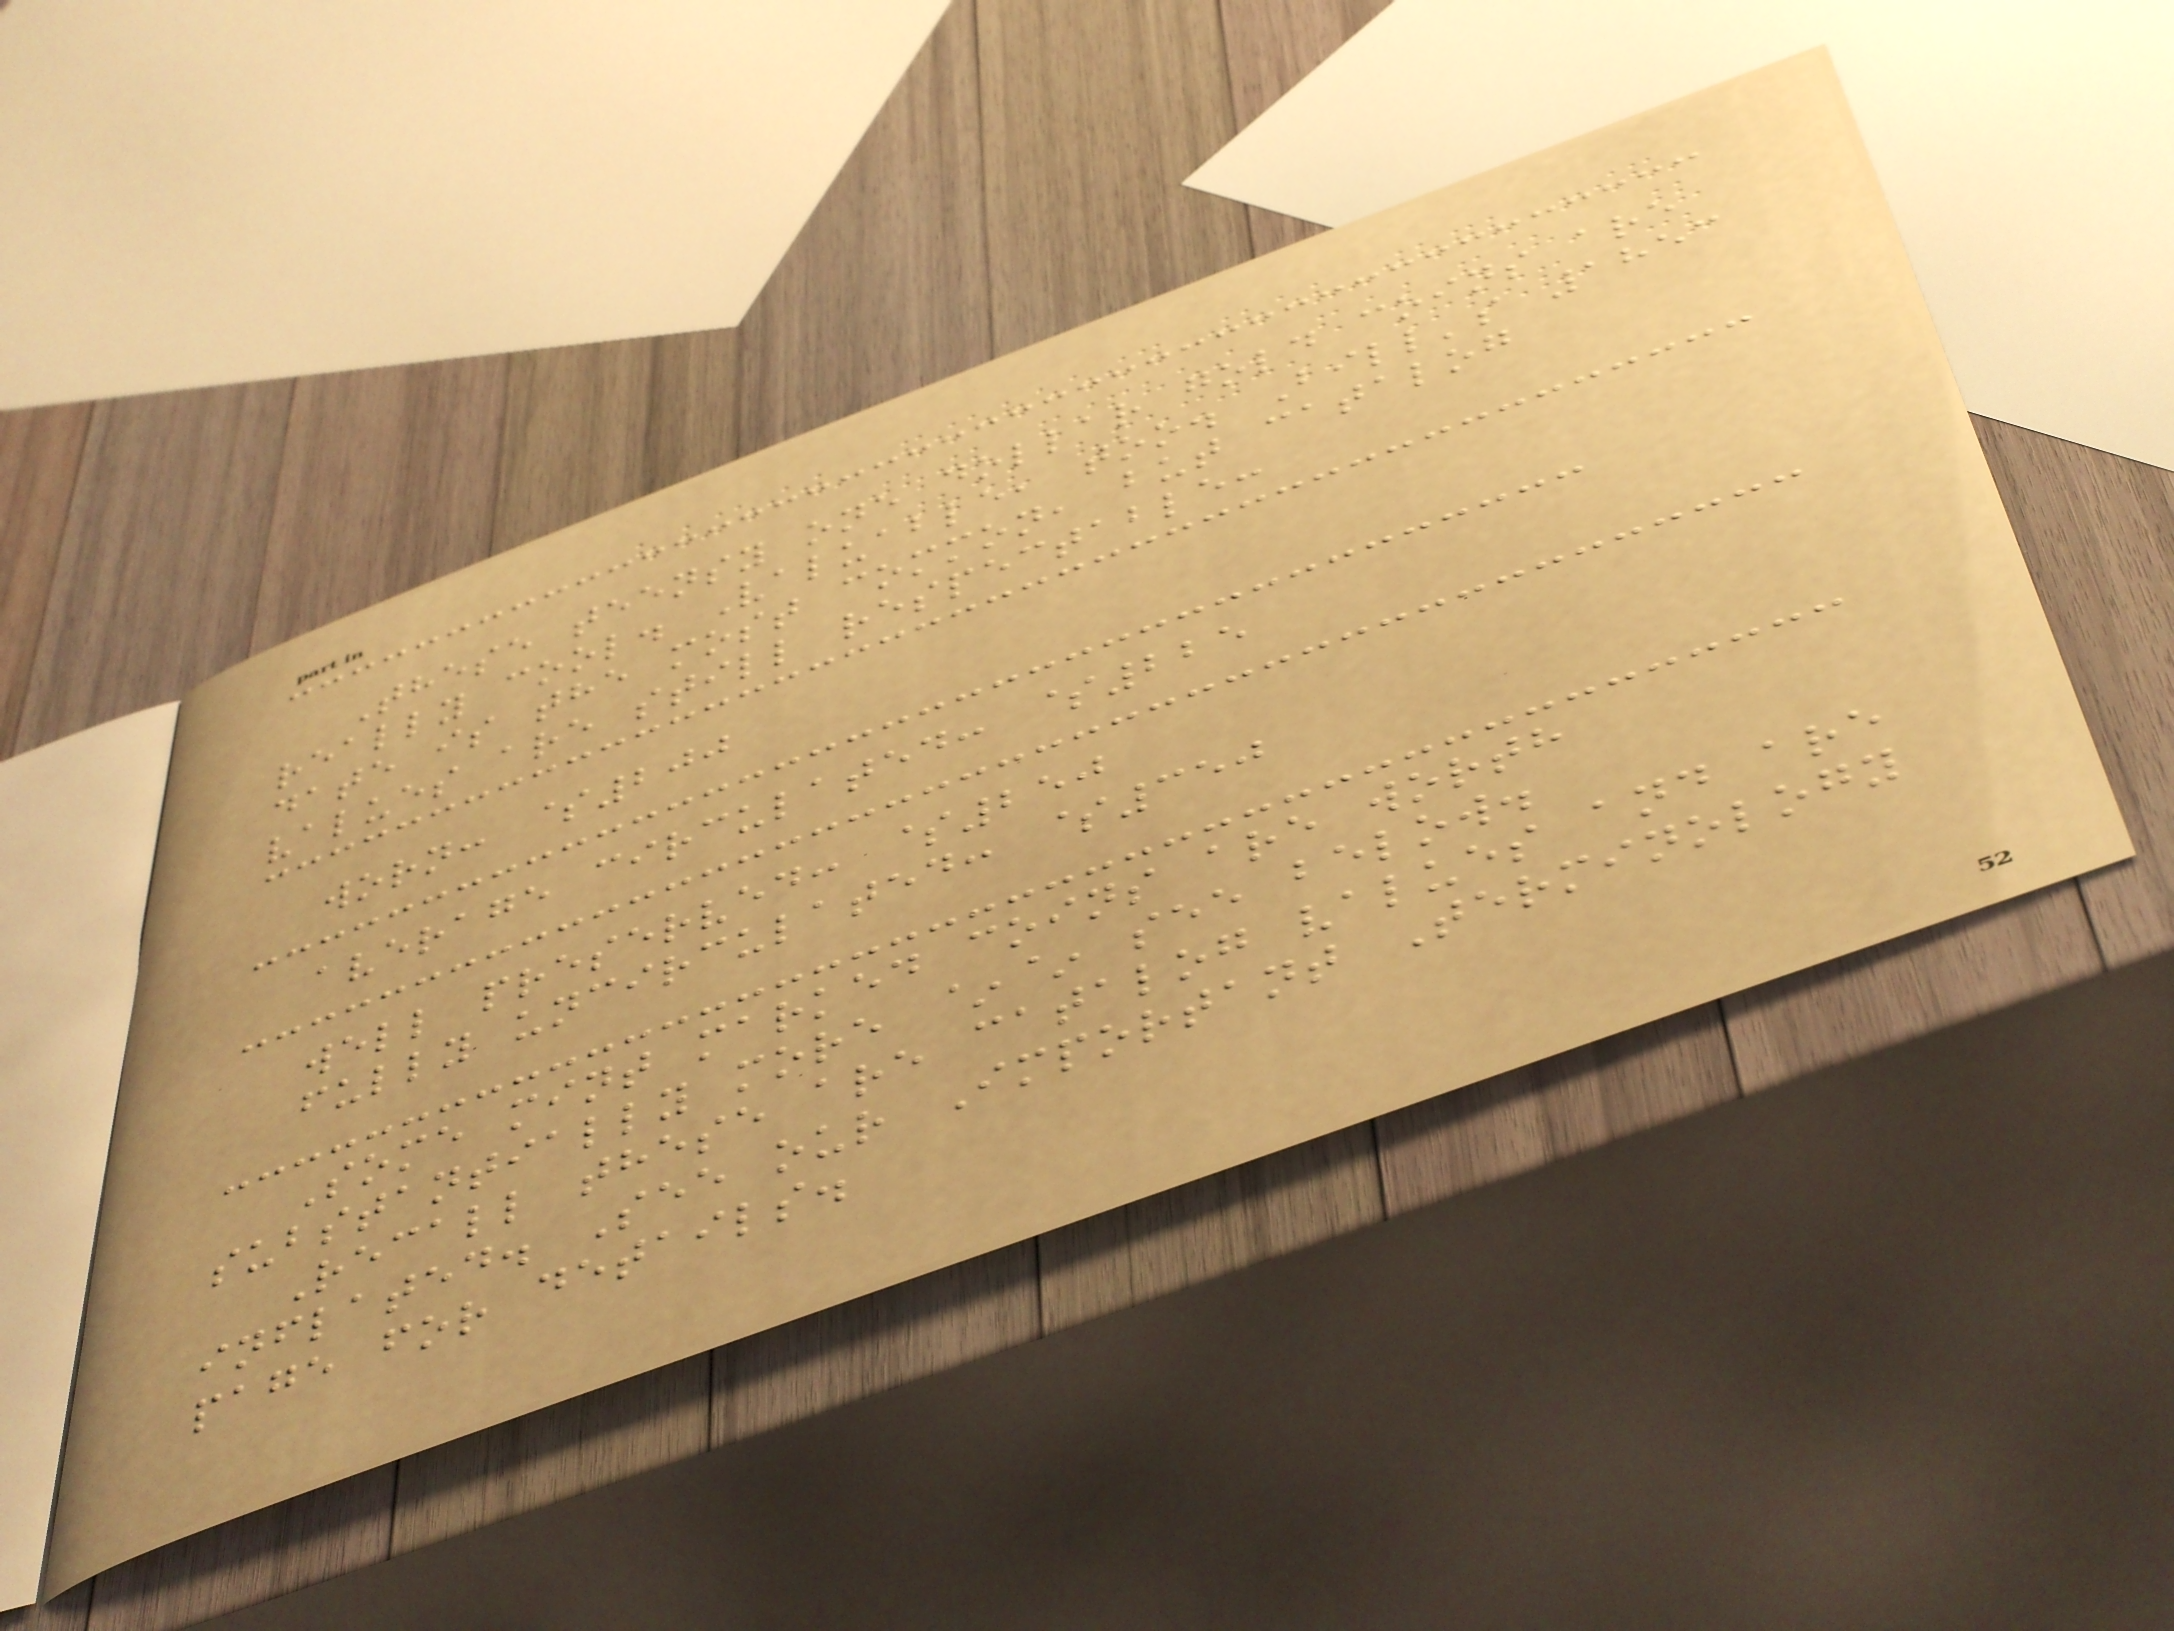These teensy one dollar gold coins are
really cool. Valuable, too. Bill's 1853
date is the most common, but catalog
values are still respectable:
worn: $200
average circulated: $225
well preserved: $250
fully uncirculated: $350
Some mint marked coins are worth
substantially more ~~ see below.
Recall these are catalog values and are
inflated. See our Important Terminology
page for details.
